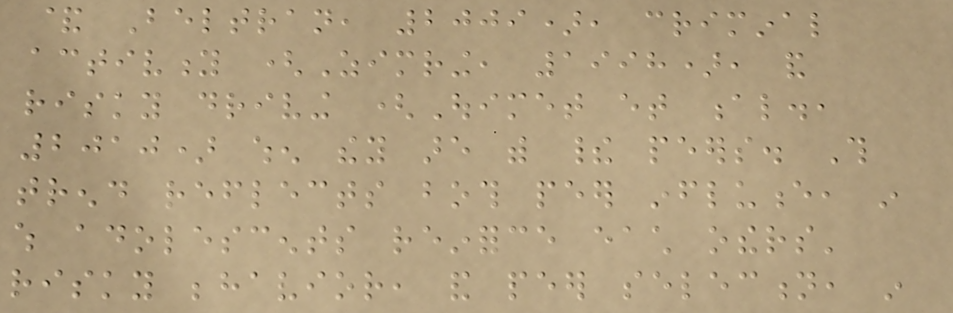& Beltran, 2009), criminal
activity (Zimring, 1998), and
risky driving (Ouimet et al.,
2010) when they are with their peers. This
trend reflects both peer influence, in
which adolescents reinforce each others'
risky behavior, and peer selection, in
